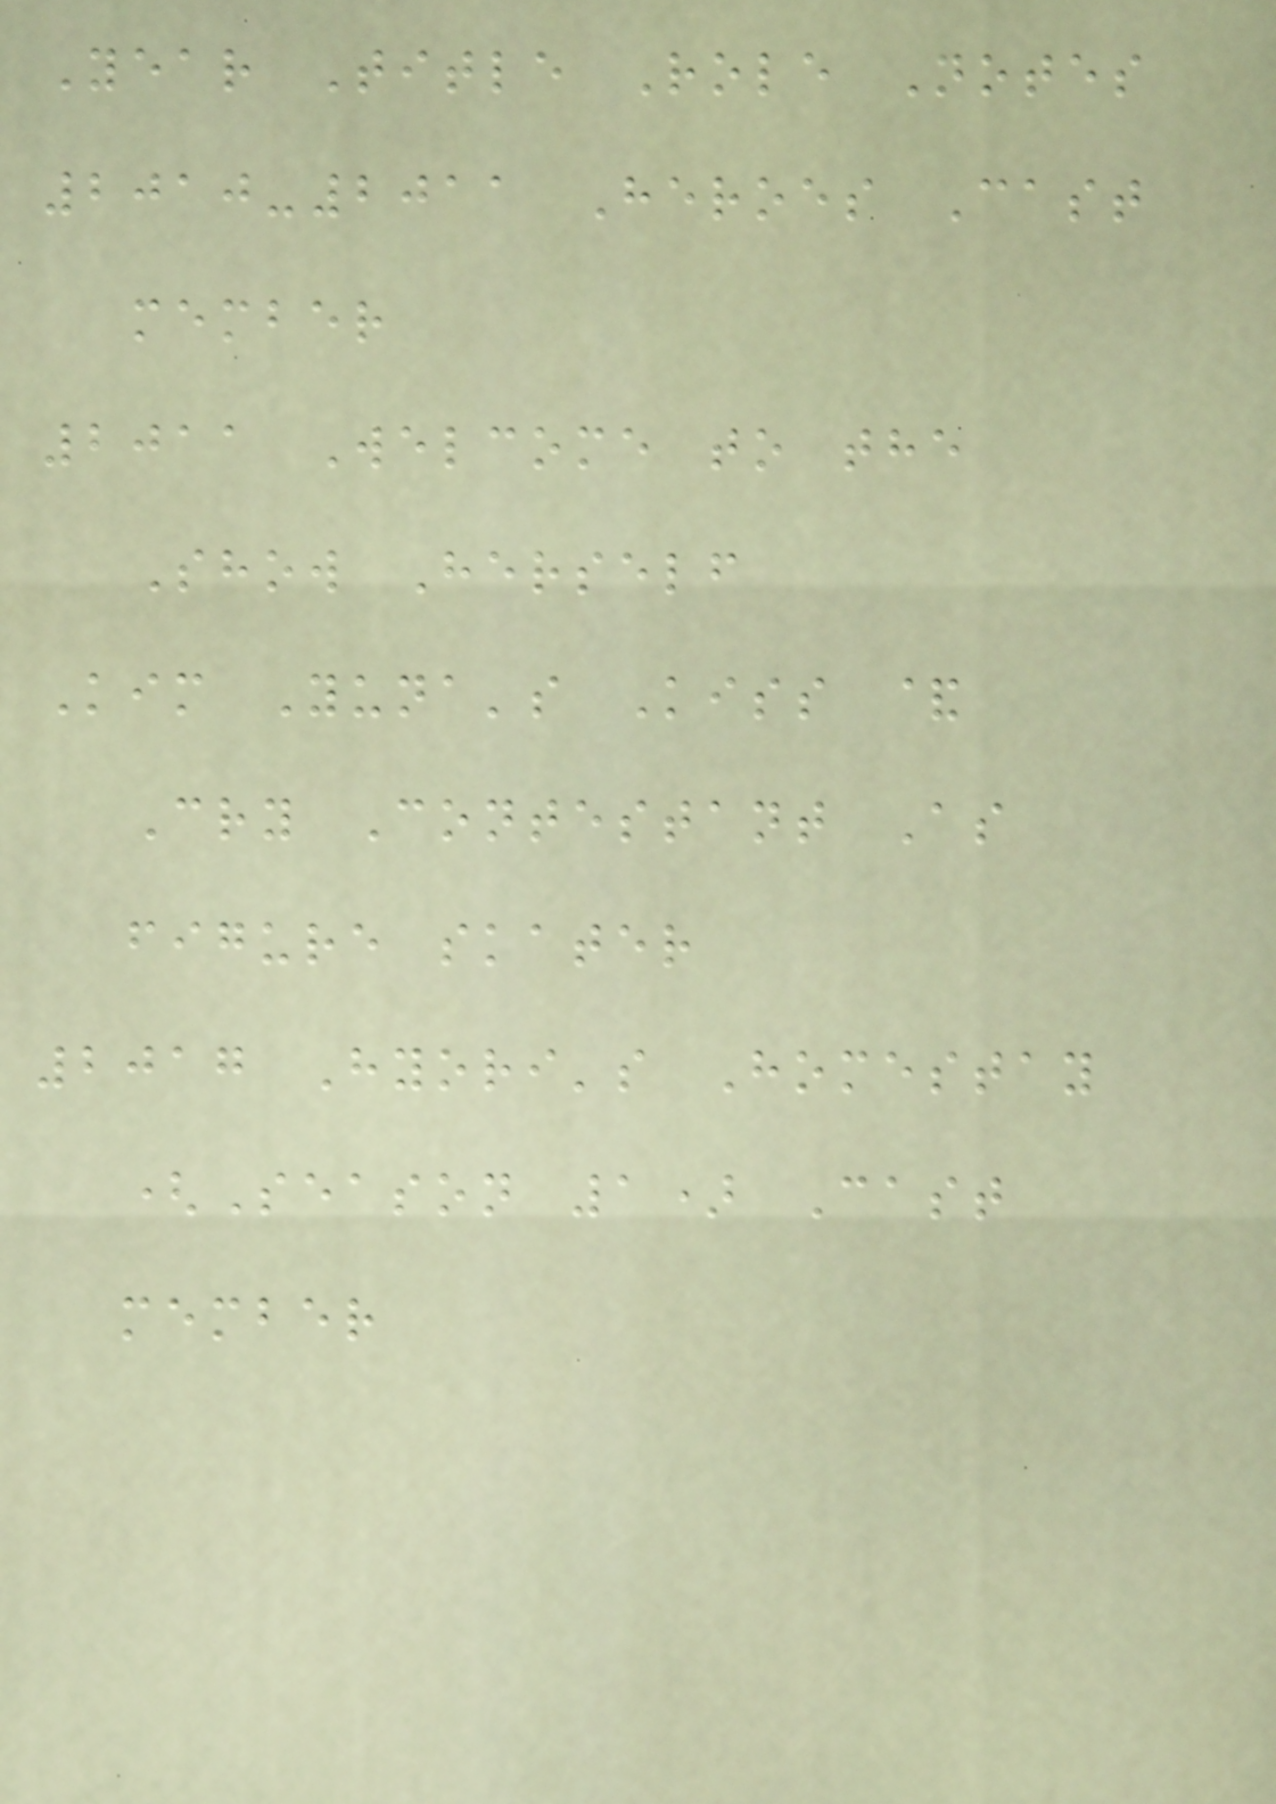Year Title Role Notes
2010-2011 Heroes Cast
member
2011 Welcome to the
Show Herself
Kim Yuna's Kiss &
Cry Contestant As
figure skater
2017 Hyori's Homestay
(Season 1) Cast
member
